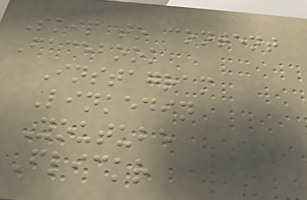Skip to content
Facebook
Instagram
Linkedin
Youtube
Flickr
